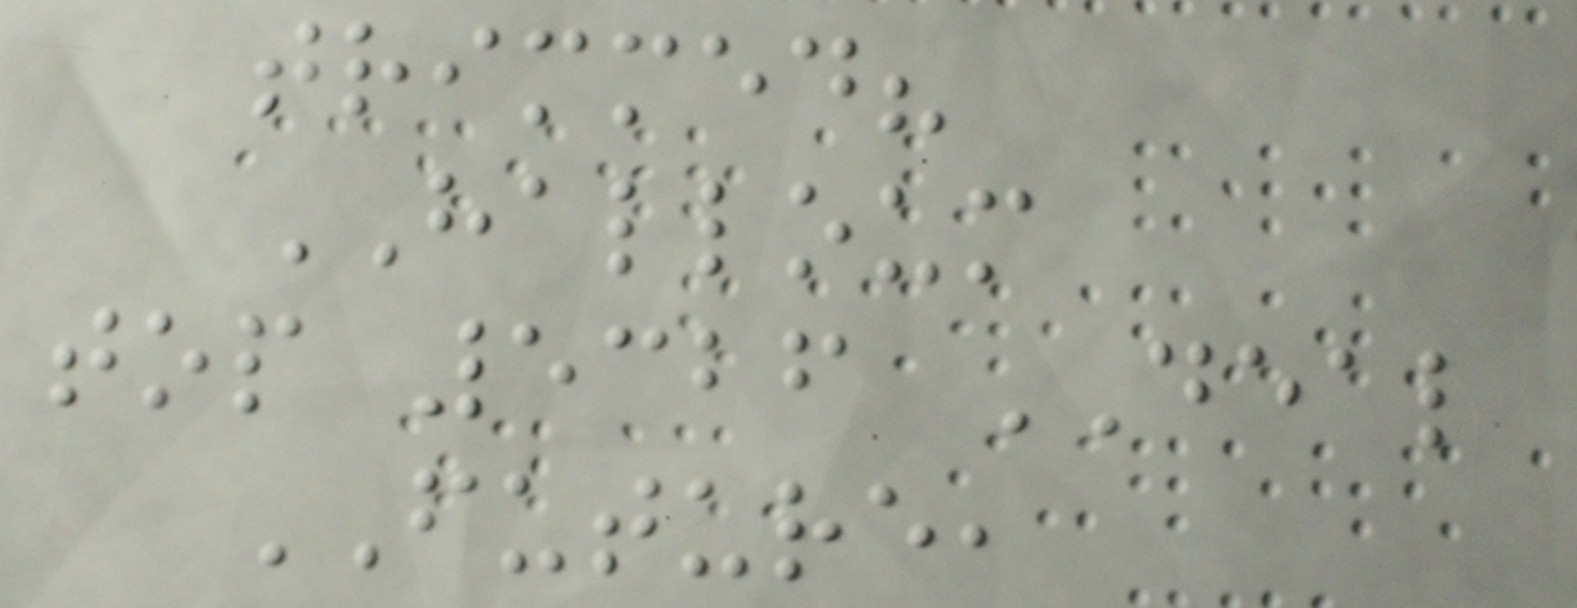trimmed?
HALLOUM
top 5326 DEAL
FUTURE,
